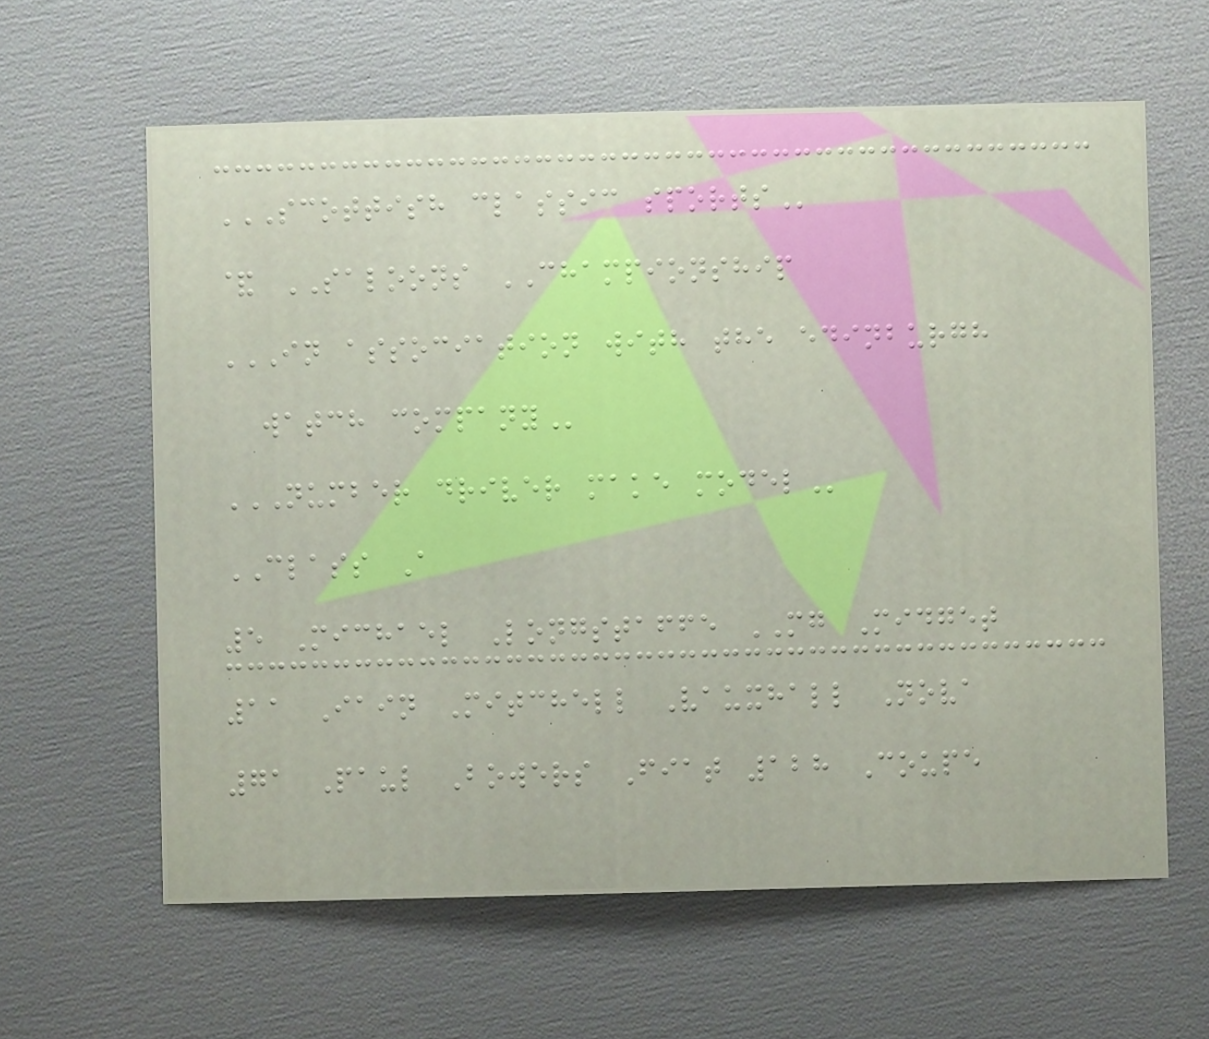SCOTTISH CLASSIC SPORTS
& SALOONS CHAMPIONSHIP
IN ASSOCIATION WITH THE EDINBURGH
WATCH COMPANY
NUMBER DRIVER MAKE MODEL
CLASS A
5 Michael Longstaffe MG Midget
11 Iain Mitchell Vauxhall Nova
71 Paul Bowers Fiat 128 Coupe
